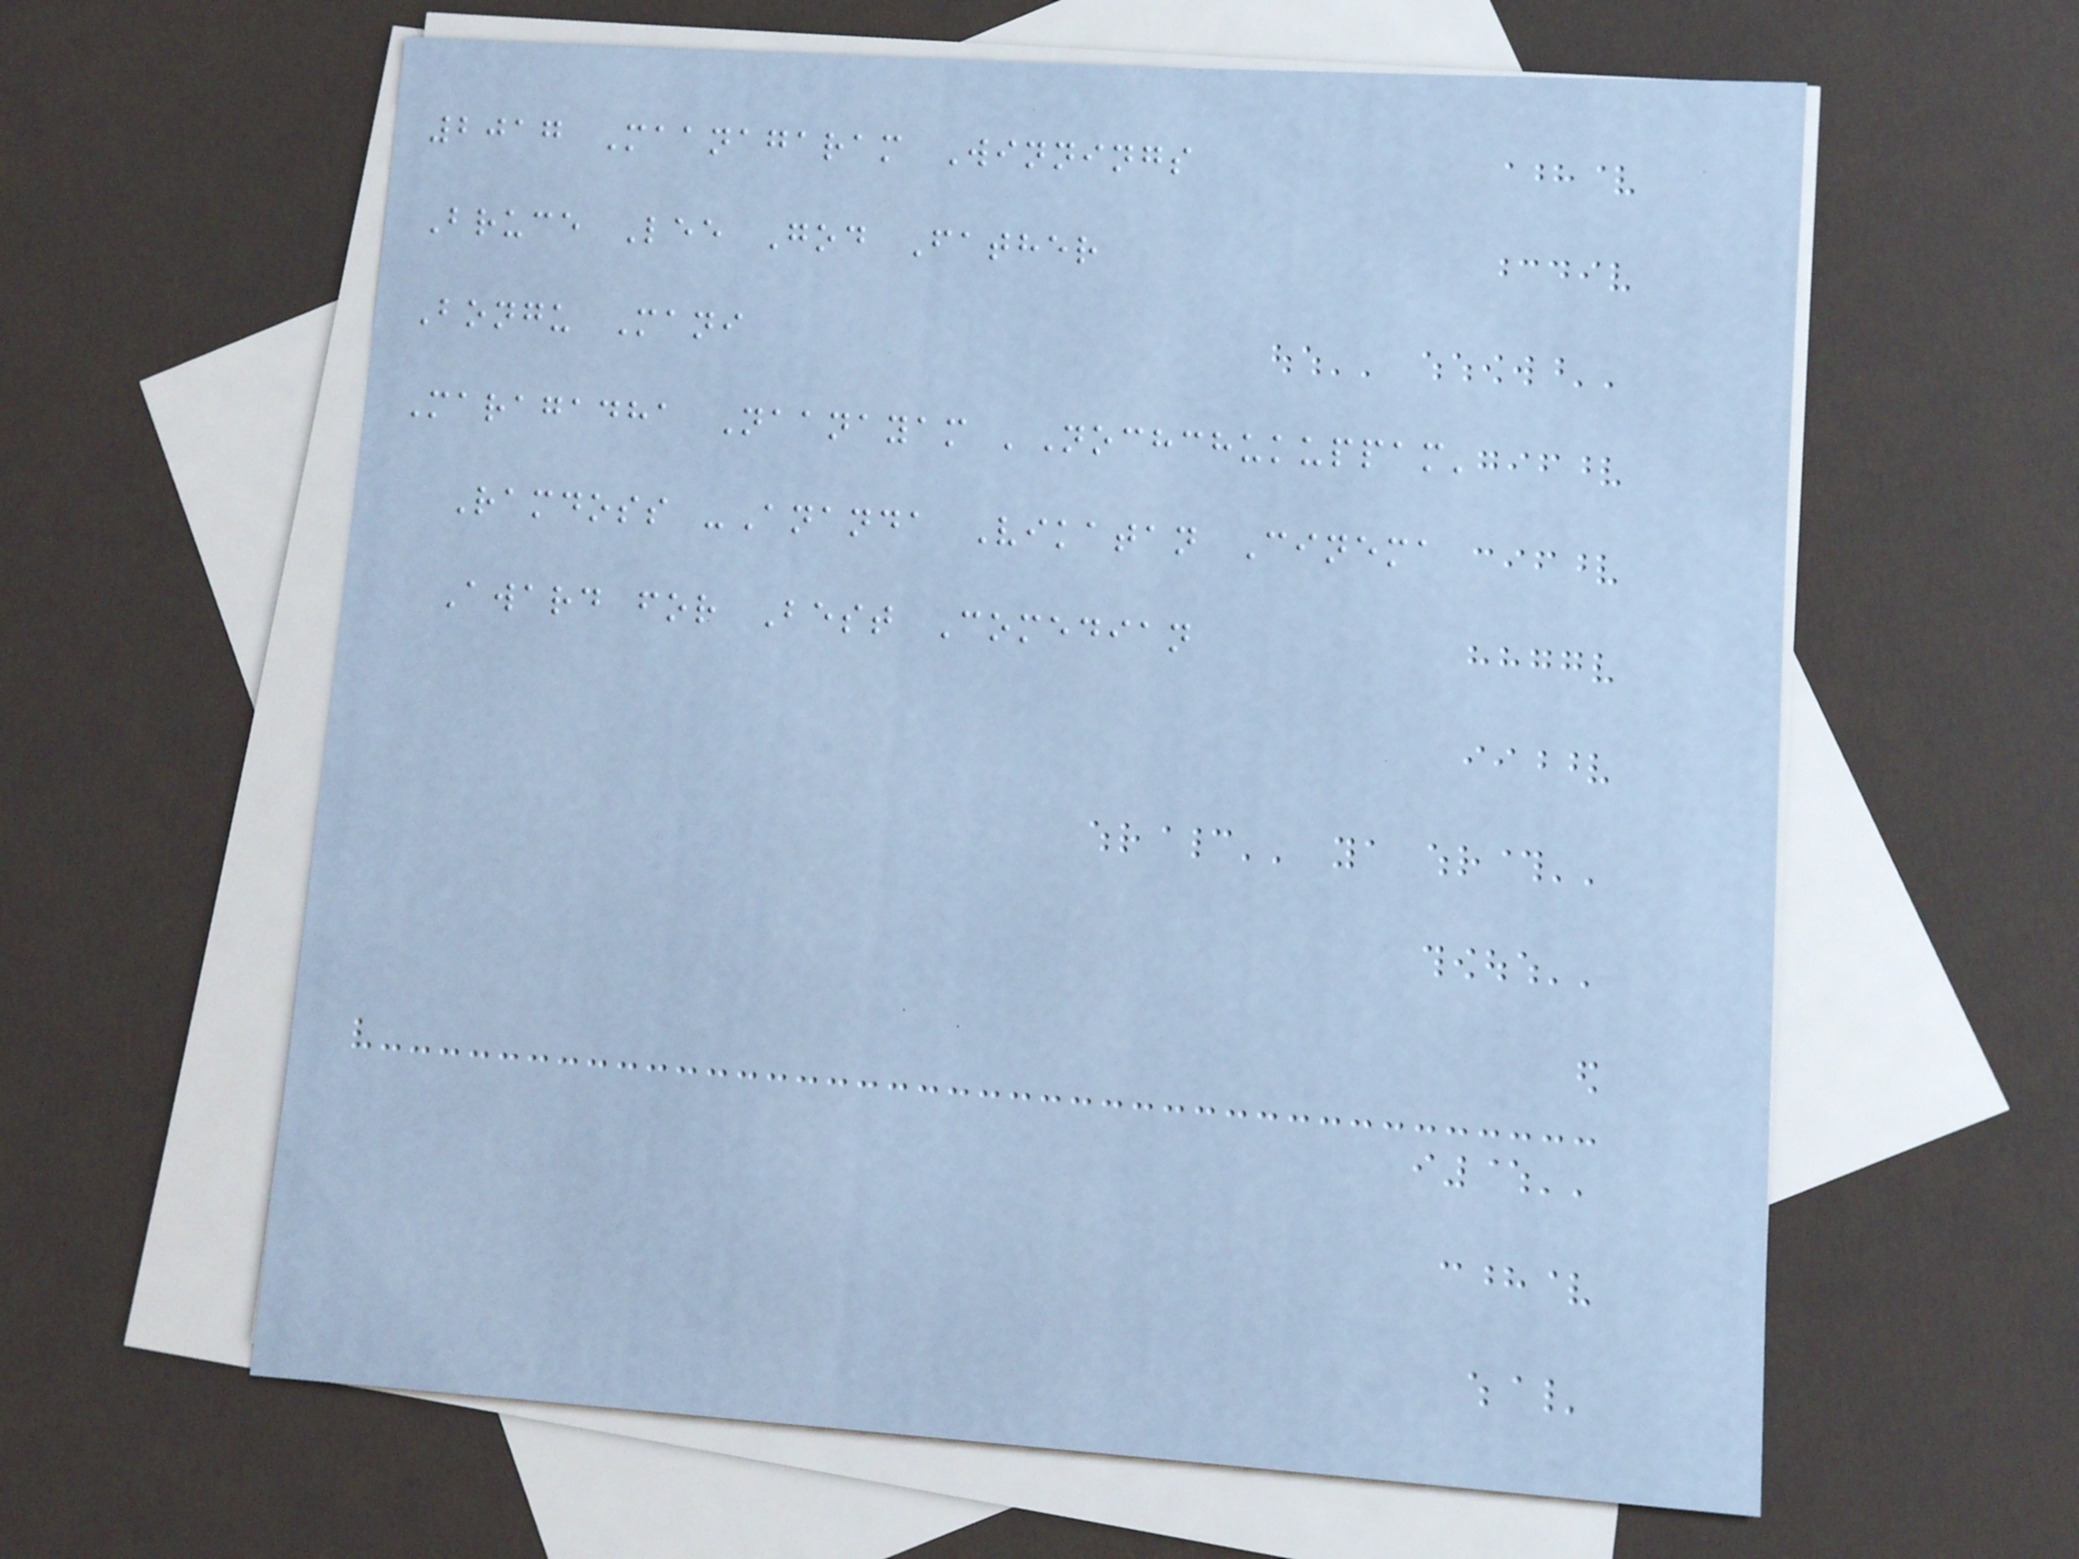2017 Maanagaram Winnings
Bruce Lee God Father
Bongu Mani
Maragadha Naanayam 'Nochchukuppam'
Ramdoss -Ananda Vikatan Cinema
Award for Best Comedian
